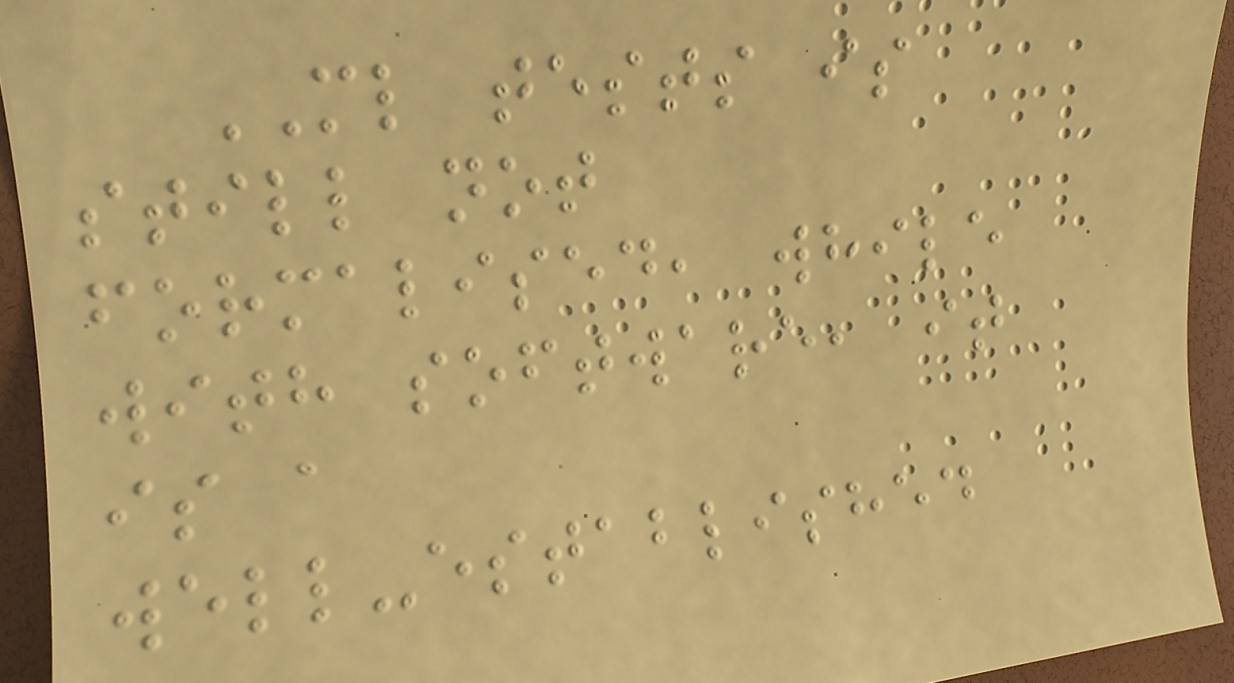ML tests is
still not
formalised, while
with software, it
is a
well-established
